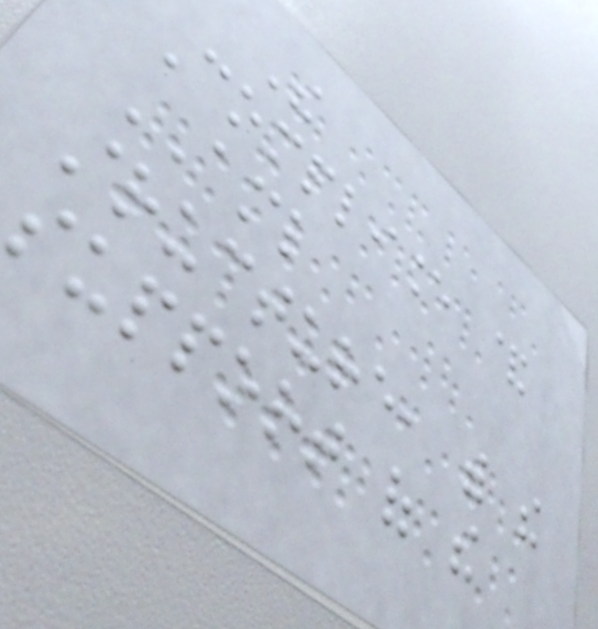The
Compliance &
AML
structure, with the
support of the
